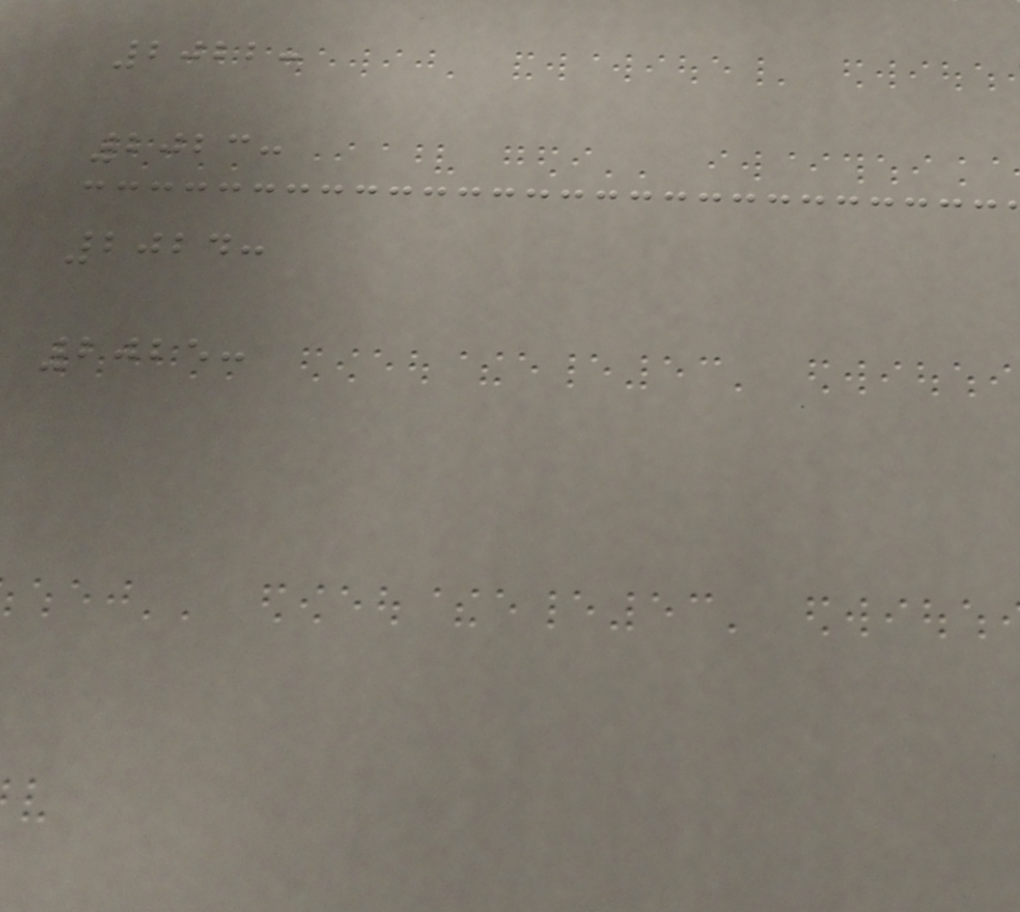2022:
2023:
2024:
2025:
